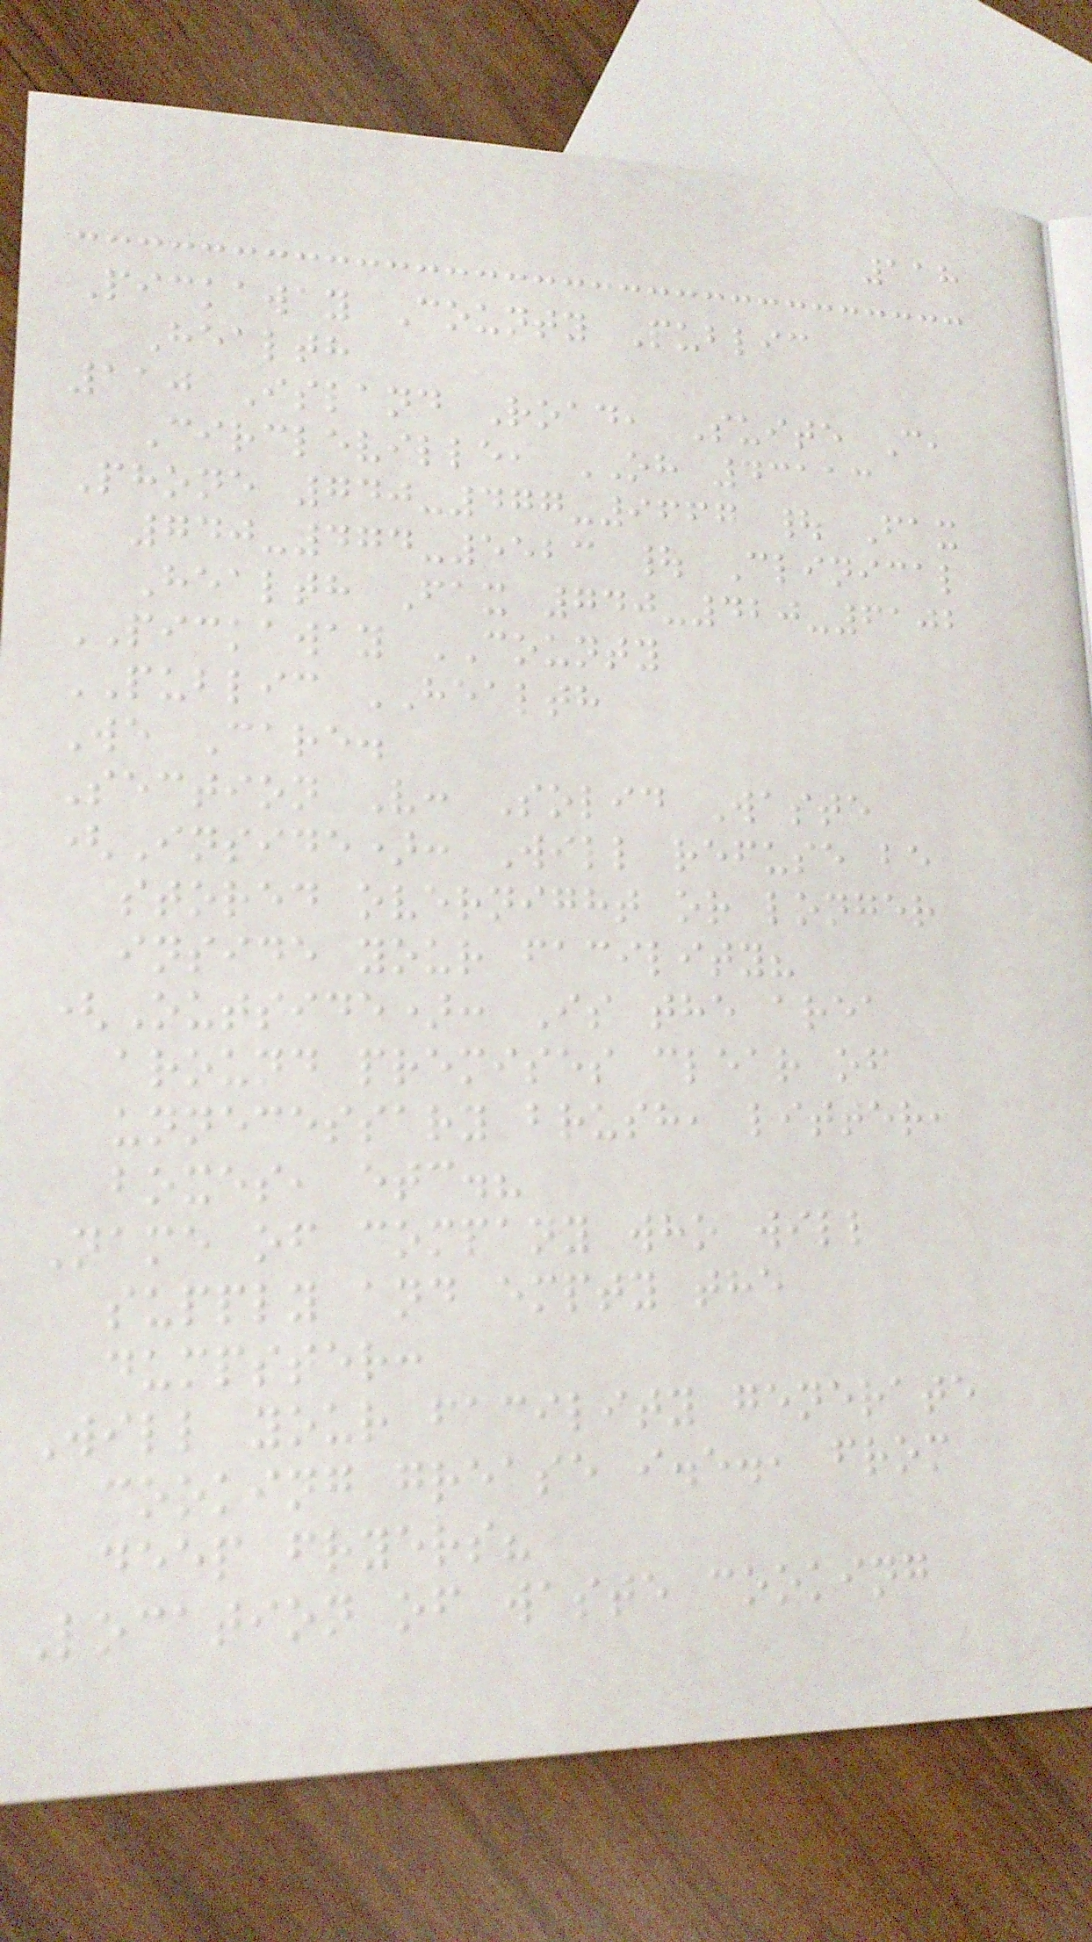118
Pickaway County Public
Health
110 Island Road, Suite C,
Circleville, OH 43113
Phone 740-477-9667 | Fax
740-474-5523 | Clinical
Health Fax 740-420-6102
PICKAWAY COUNTY
PUBLIC HEALTH
We Care.
Section V: Solid Waste
(Inside): Will refuse be
stored overnight or longer
inside your facility?
(Outside): Is the area
around premises clear of
unnecessary brush, litter,
boxes, etc.?
Name of company who will
supply and empty the
dumpster:
Will your facility generate
cooking grease i.e., from
deep fryers?
Location of waste cooking
